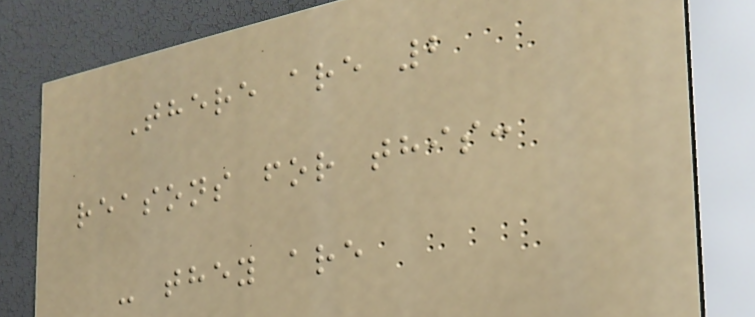There are 2
reasons for this:
- they are
